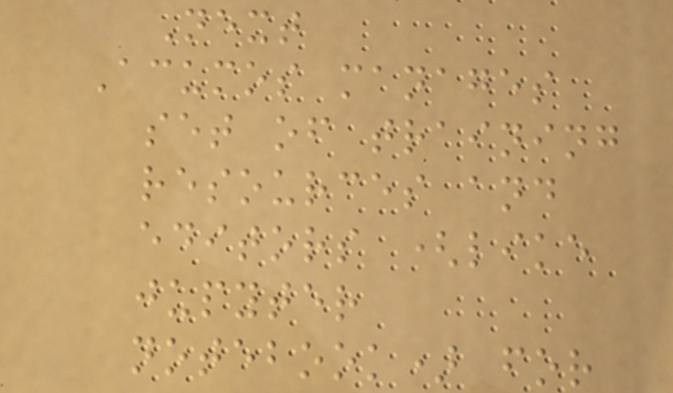Next
Acumos manages
set of training
resources and
editors (like
jupyter
notebook) for
